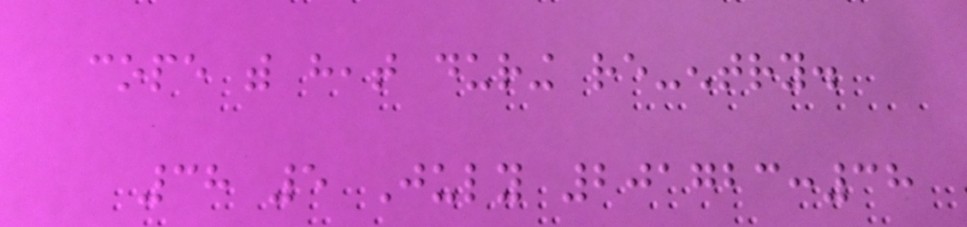cope with heat during re-entry.
38 5 July 201723:38
